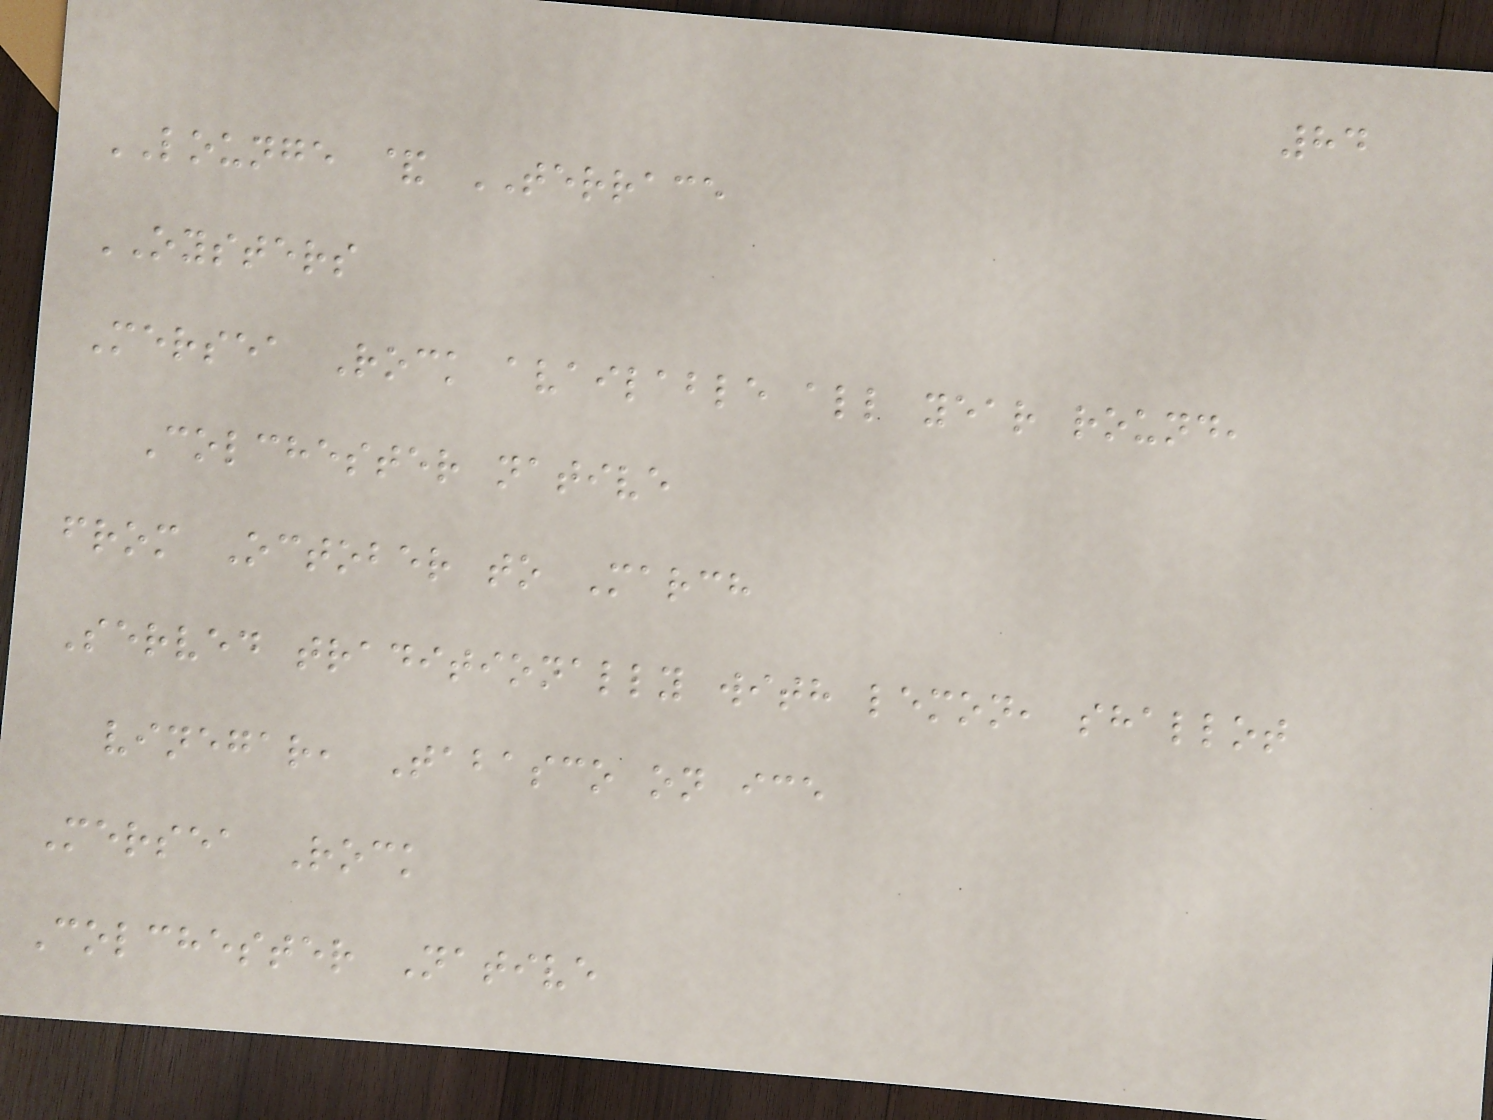84
LOUNGE & TERRACE
OYSTERS
Mersea Rock available all year round,
Colchester native
from October to March
Served traditionally with lemon, shallot
vinegar, Tabasco on ice
Mersea Rock
Colchester Native
